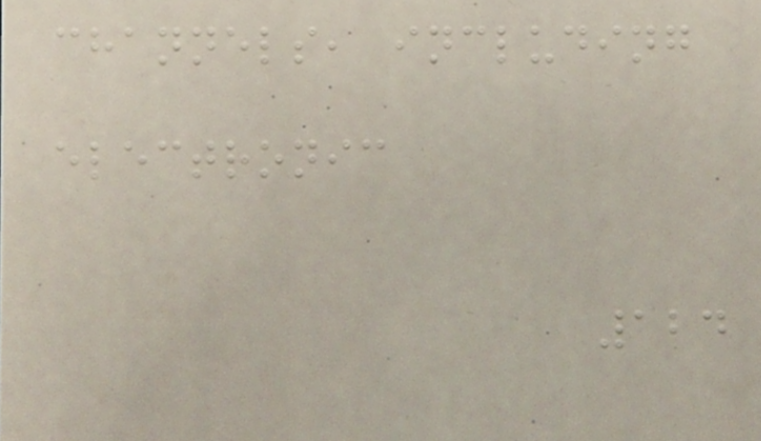channels, including
electronic
124
